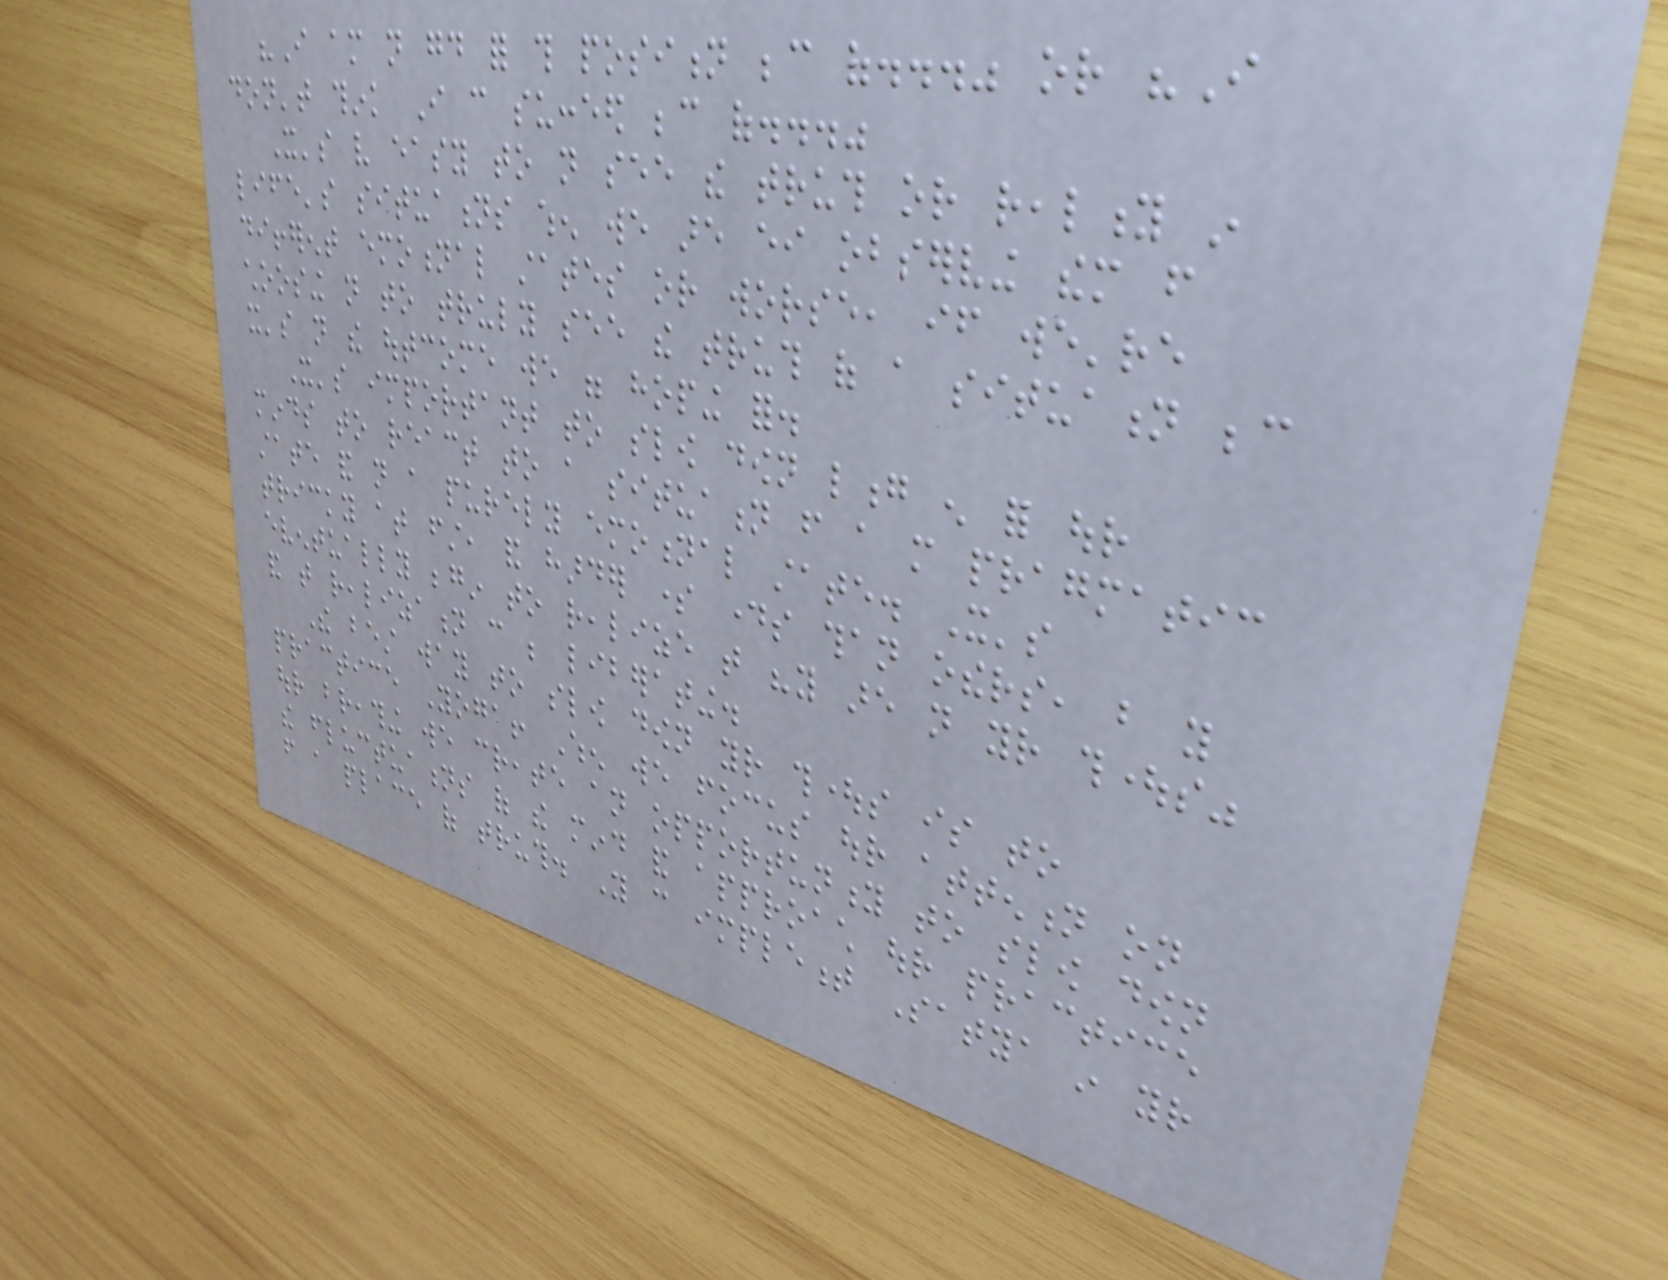"I am not good for this position because of..." or "I
don't think I can succeed because of..."
It's very easy to not see the truth or reality in
life's situations when we are either observing them from
different emotional states or worse, if we're
choosing not to truly see the truth of a situation because
it's not the outcome we were hoping for.
It's important to slow down long enough for our
minds to react to a situation from a more pragmatic
state and not a purely emotional state. It's
tricky at first, and harder some days than others, but you
eventually begin to realize that "you are not your thoughts"
and that realization can be liberating.
The best way to slow down your thoughts is to
practice Yoga! When we focus our attention on
our breathing we create an opportunity to slow down
the fluctuations of the mind and approach our practice
from a place of truth. You can implement Satya in your
